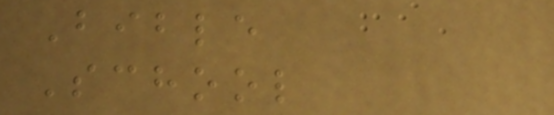Bible
School
